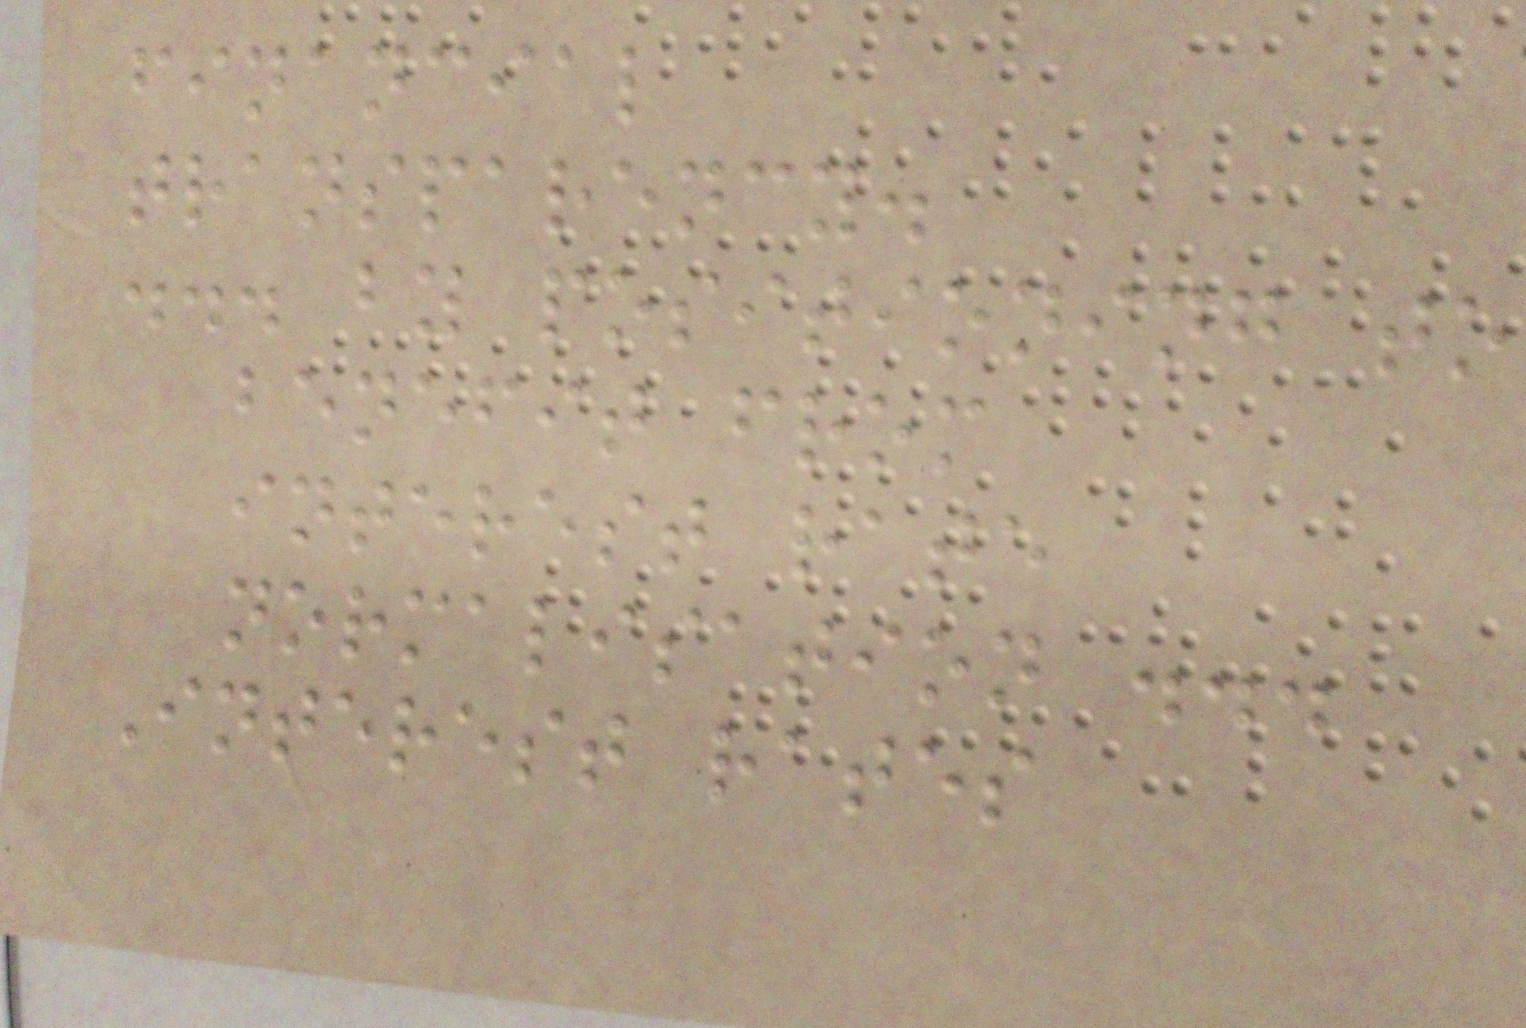financial
transparency.
... by positioning to
benefit from
interest rate
normalisation ...
Interest rates
